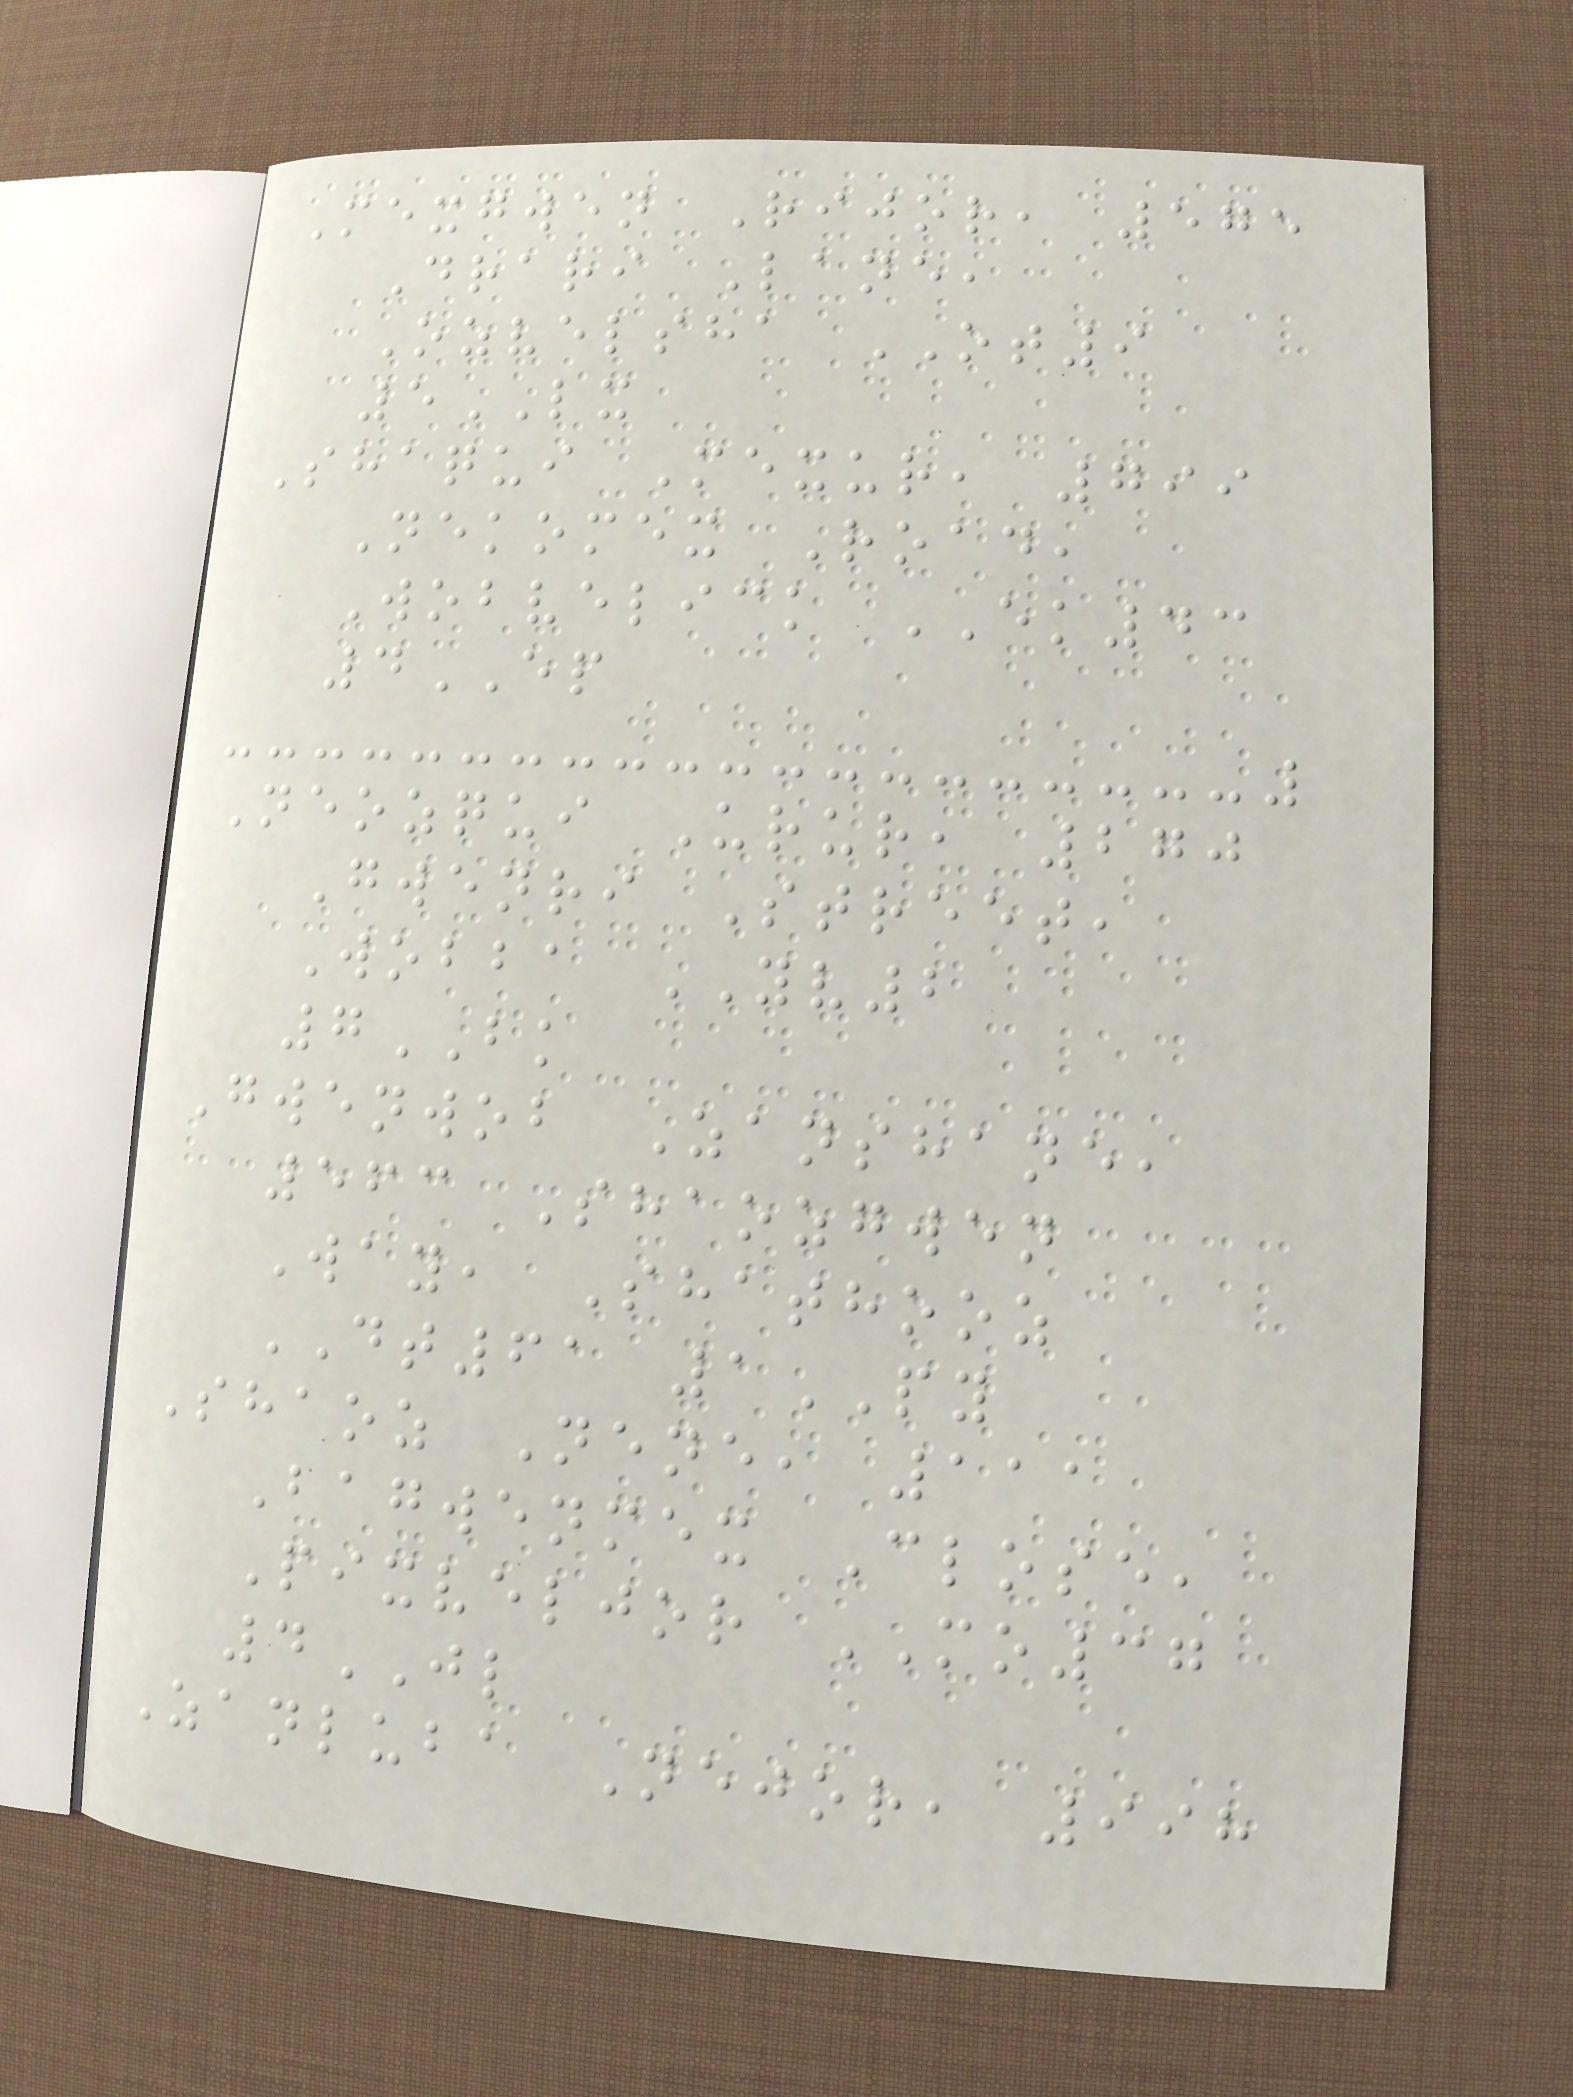Mexgwen Rijor, 575
Drari Lane,
Ozvelsha OT9
5LX
Shaqui Mexur, 799
Nekomex Road,
Wobvelick EK43
4EP
Neozqui Urur, 270
Gwenri Street,
Wobba YV2
7BK
Gwenwob Zanshane,
563 Shaozgwen
Way, Shathooz
DT61 1PY
Shaoz Nene, 111
Bagwenmex Close,
Pixveljor MO37
4JL
Zanluba Nejor, 998
